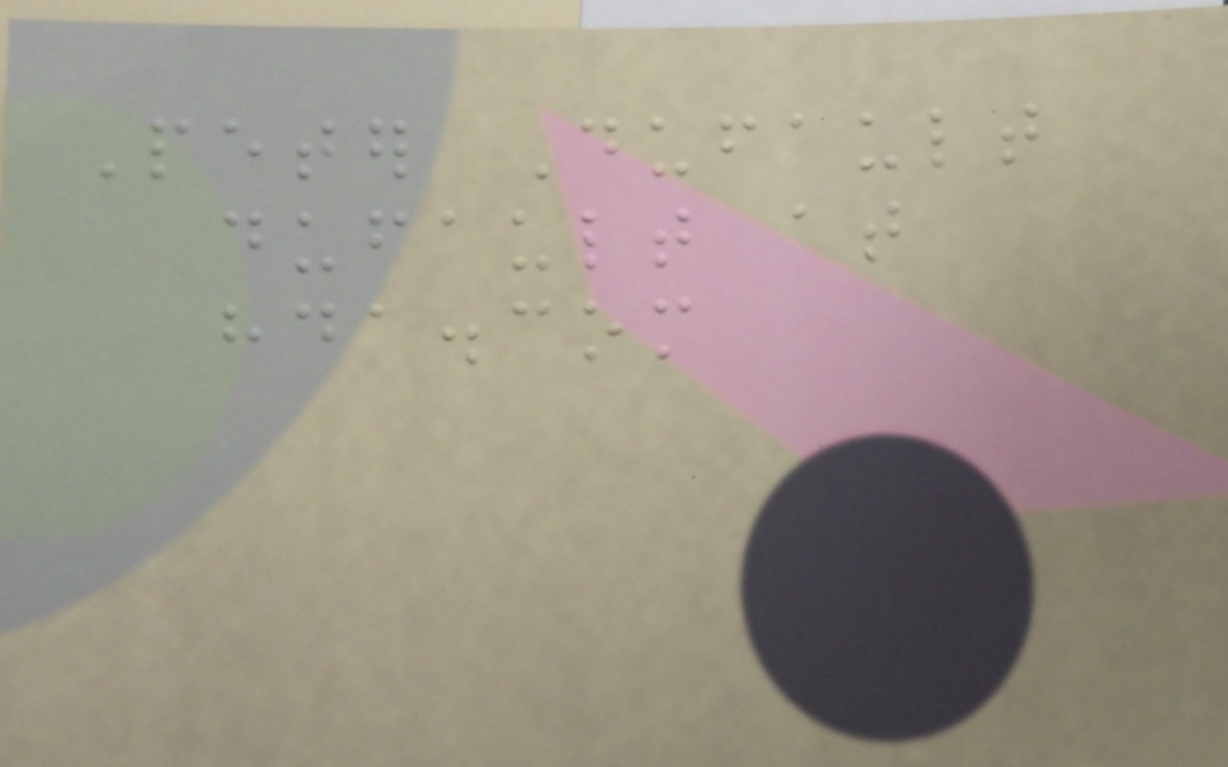Peter Dufault
dufault at
hda.com
